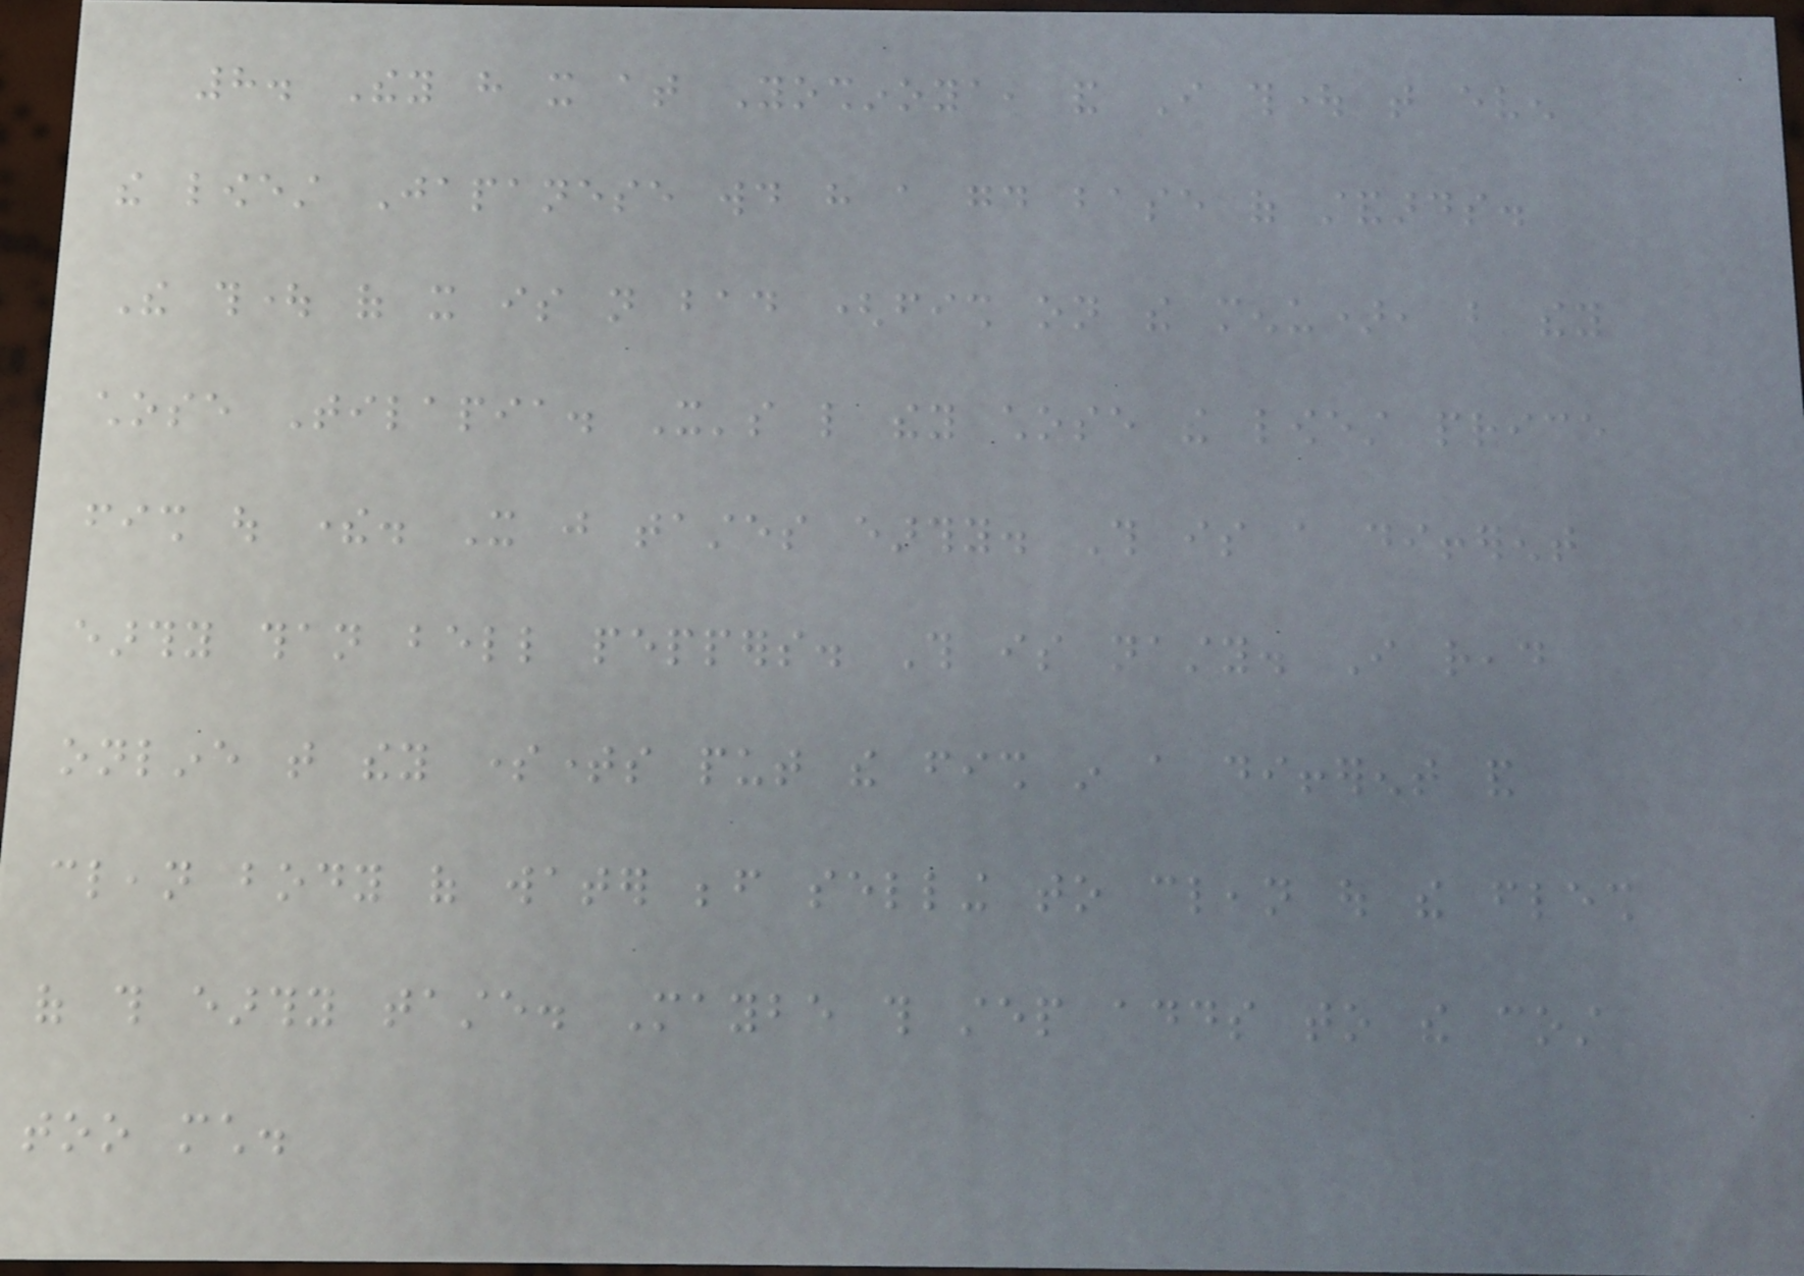8. They have it at Yoshinoya, and I thought that even
the lowest Japanese would have a good base of standards.
The thought of it is not bad (fish on the menu), but they
chose Tilapia. It's like they chose the lowest price
fish out there. It just tastes earthy. This is a different
earthy than bell peppers. This is nasty. I read
online that they sometimes put the fish in a different and
clean body of water before selling to clean out the flesh
of this earthy taste. Maybe this step adds to the cost
too much.
